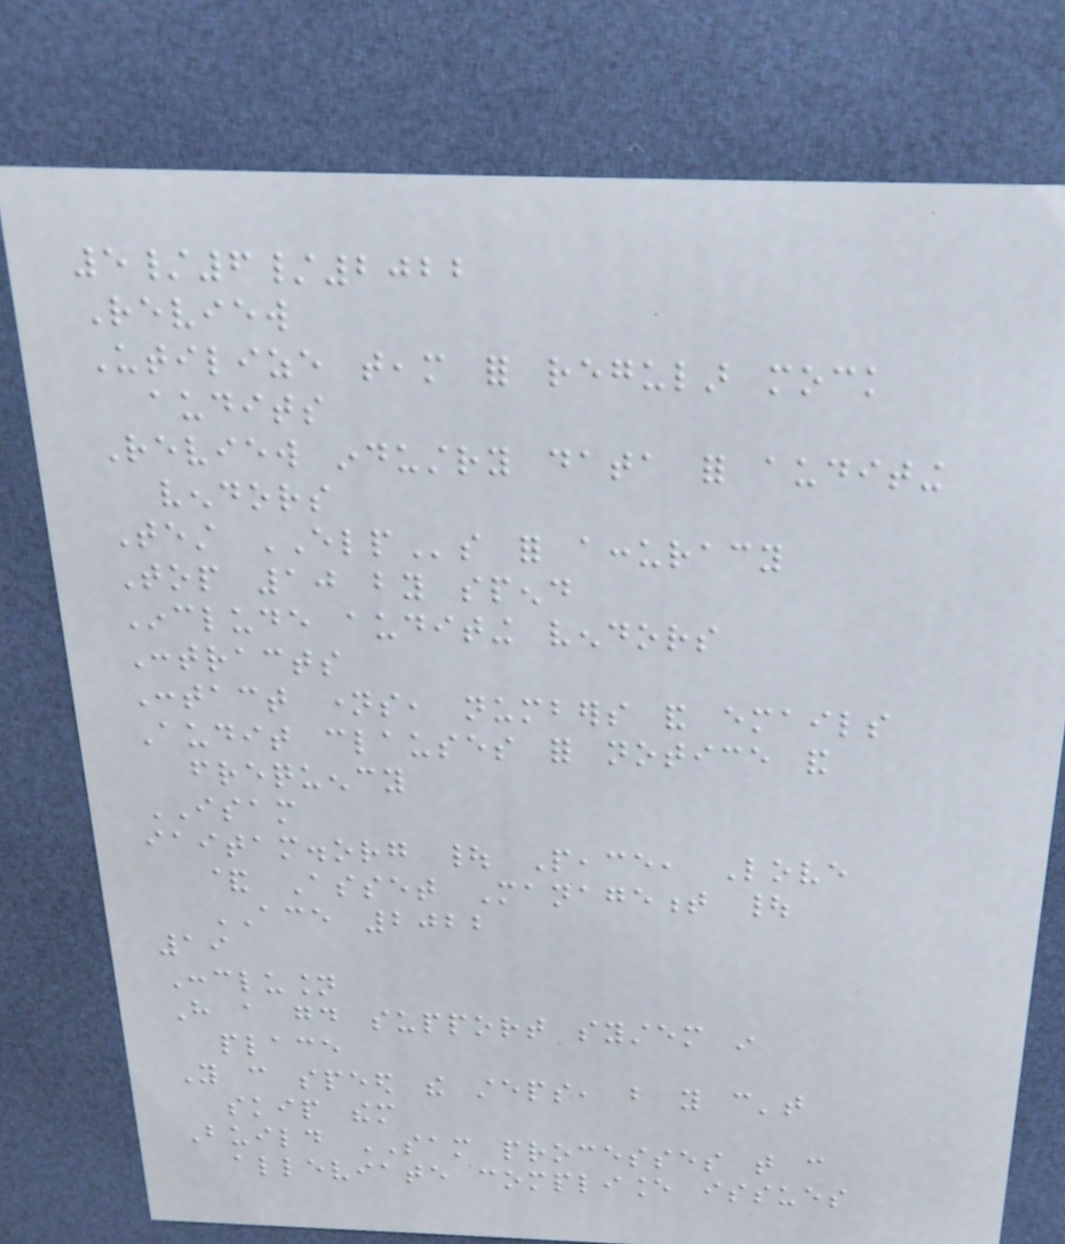5/6/2022
Review
Utilize team for regular mock
audits
Review industry data for auditing
vendors
Test ELPs for accuracy
Top 10 by spend
Include auditing vendors
Contracts
Contact names, numbers and emails
Audit clauses for notice and
frequency
ISAM
iaitam.org | Peace, Love
& Asset Management |
ACE 2022
19
Conclusion
Have a good support system in
place
You can speed the steps, but you can't
skip them
Build SAM processes that can
alleviate compliance issues
